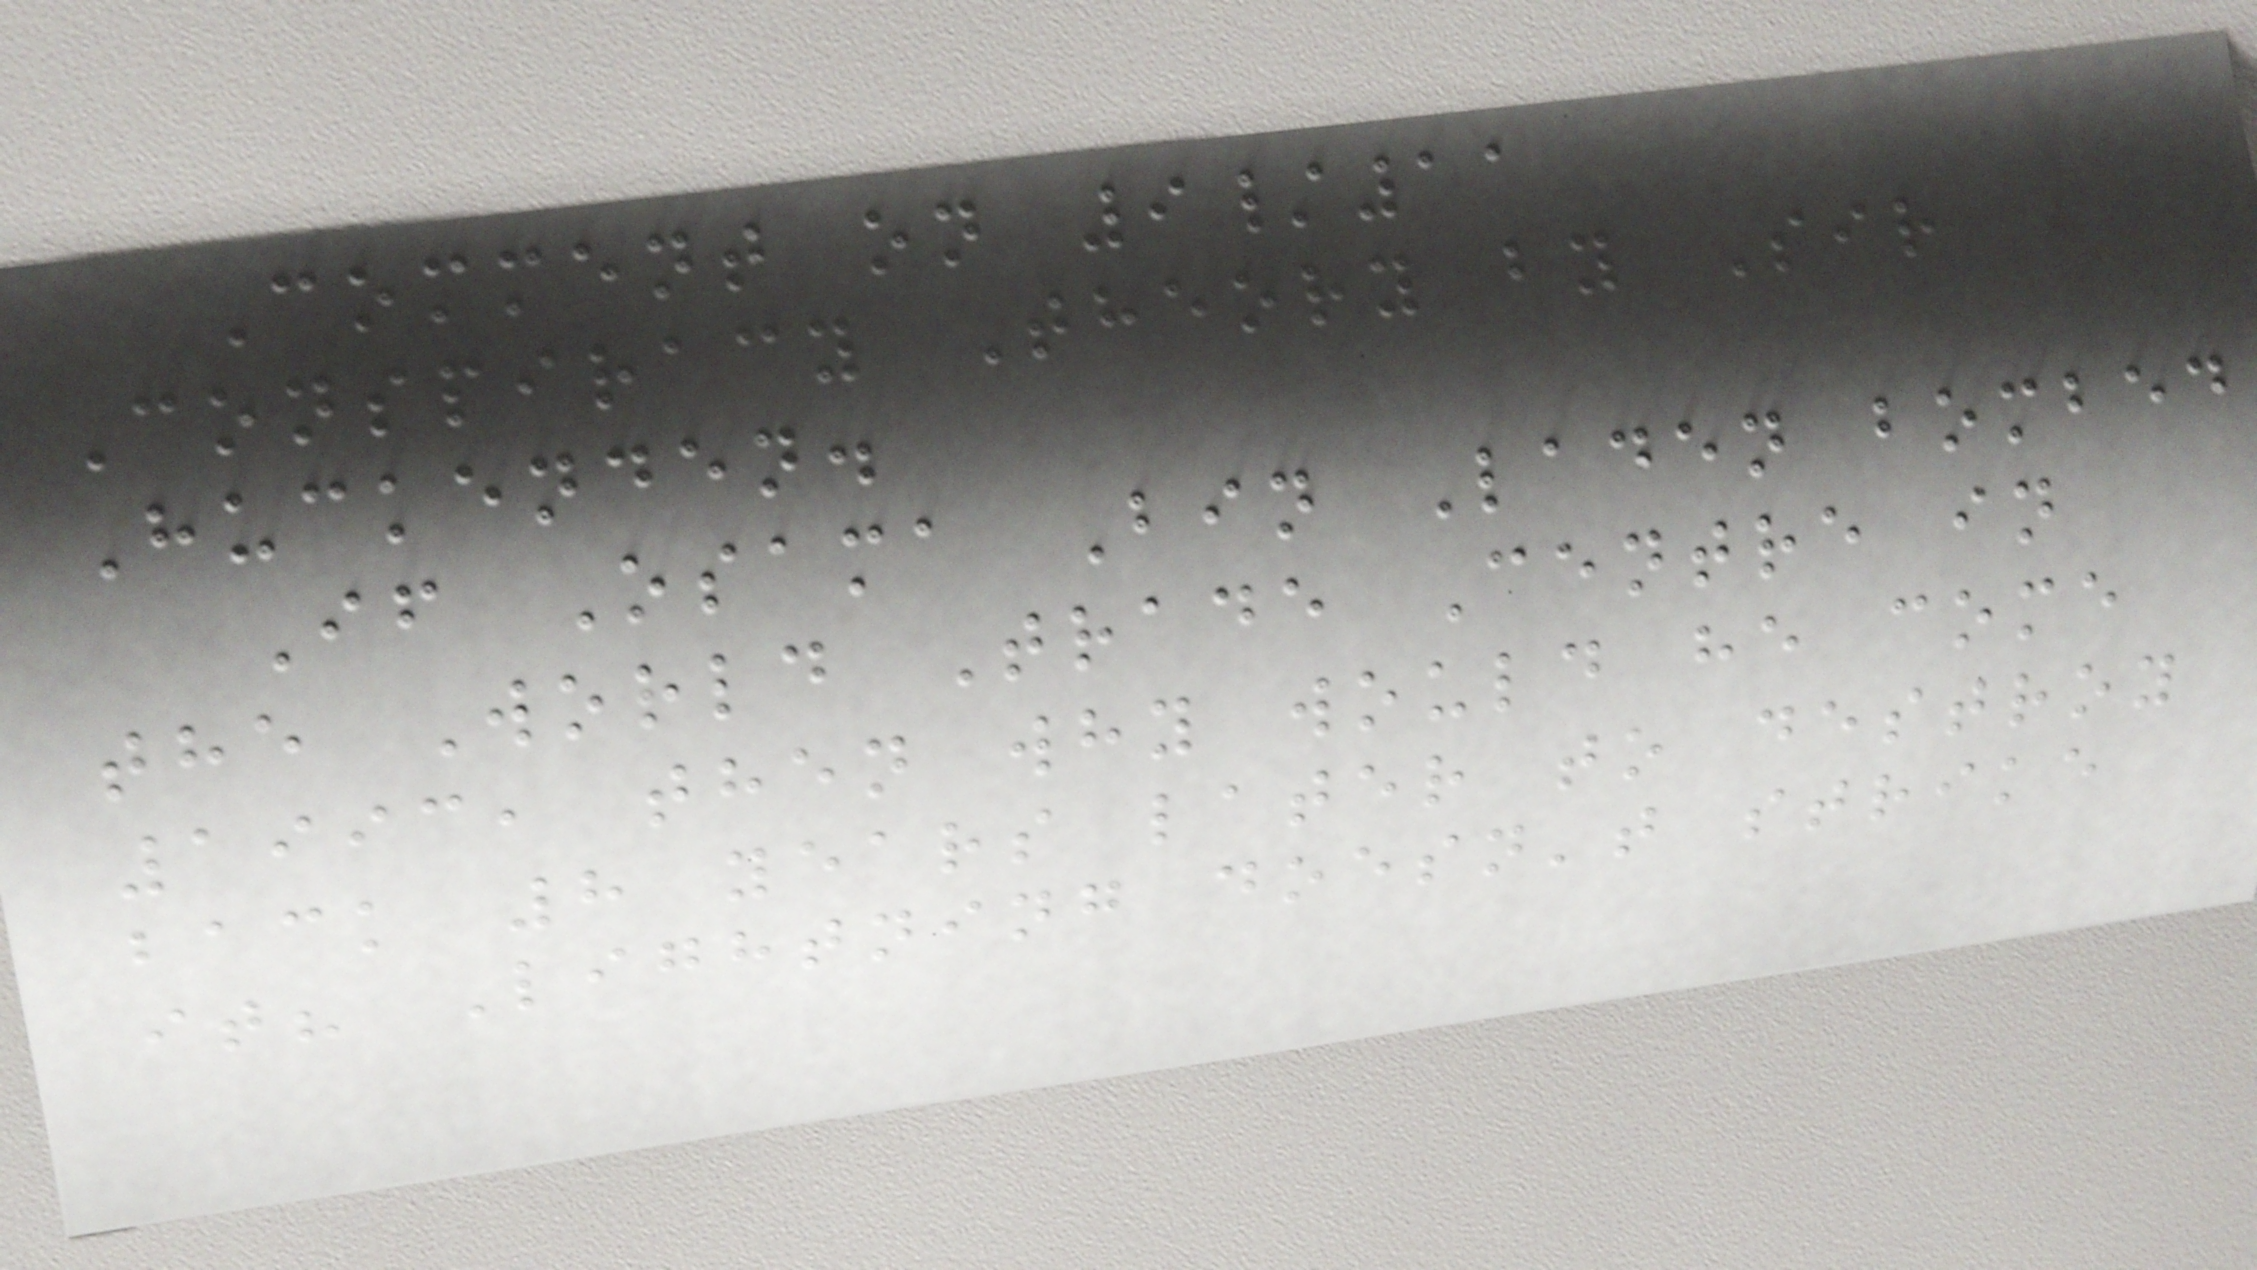Comment on 9/11
Conspiracy Theory by Sir
Huckenden.
If Osama Bin Laden bombed
the World Trade Centre in
1993, then why would he come
back 8 years later to destroy
it? Lightning doesn't strike
